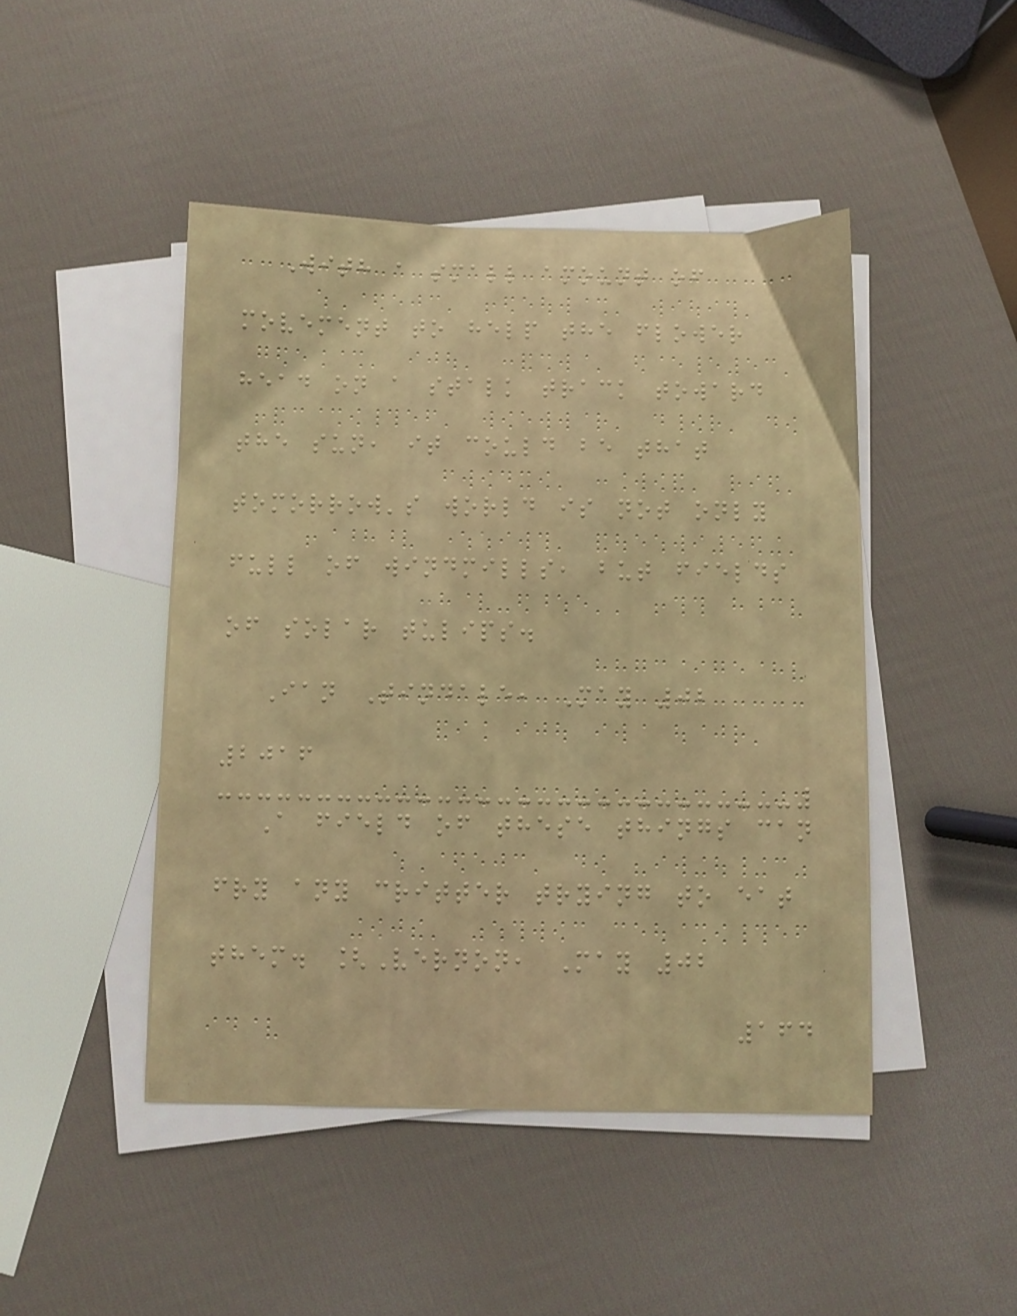With a small amount of
movement to help the flower
head on a stalk track toward
the sun, it could be that
tomorrow's world is not only
full of windmills, but fields
of solar tulips.
Ian Tindale, May 02
2016
A field of these things can
fry any critter trying to eat
them. [Vernon, May 02
164
